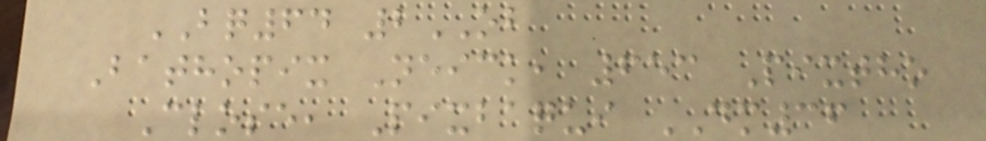BQ64 2OB
Bathopix Neick, 653 Pixtho
Close, Pixbaqui DM36
